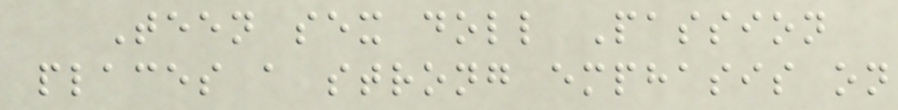Teen sex doll Passion
places a strong emphasis on
